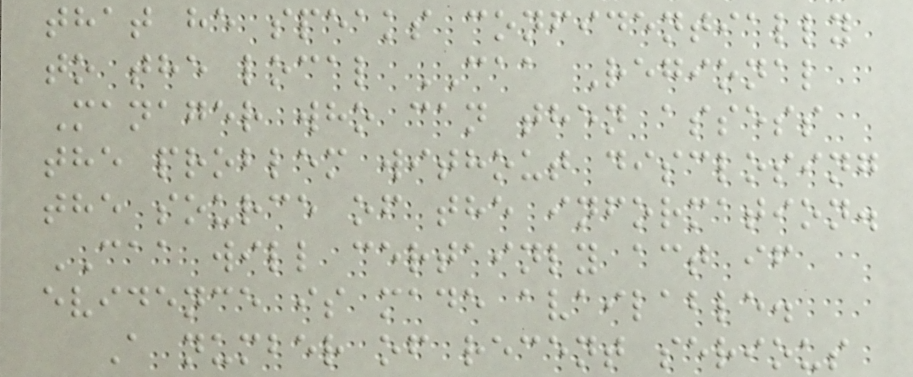that he speaks confidentially
to the local CAA Regional
Manager who can then assess
the problem without disclosing
the source of the information.
CAA will certainly act if
evidence is made available.
A number of recent serious
